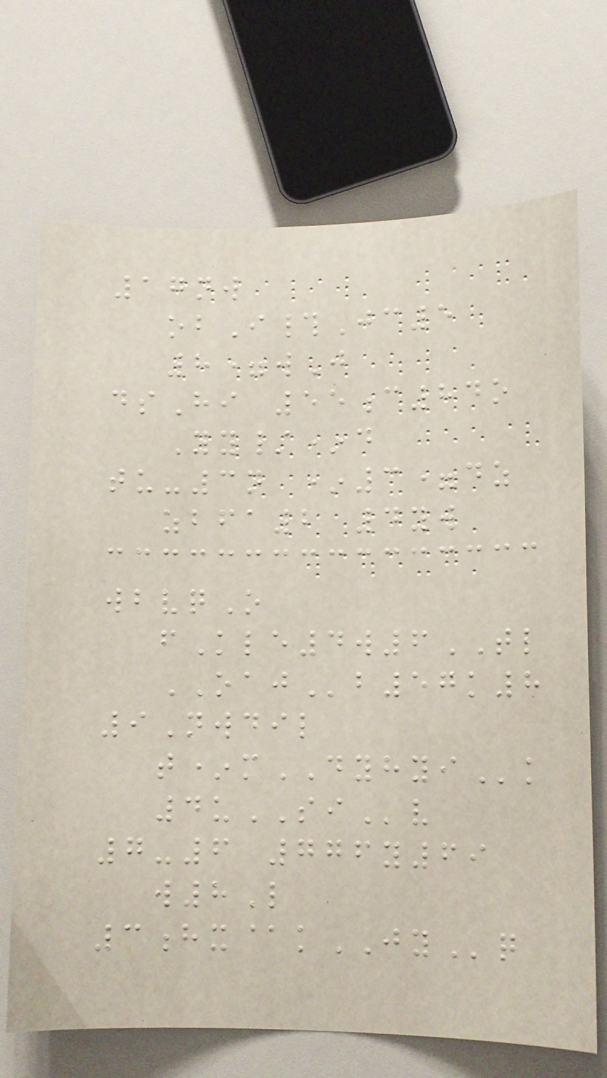17nw
obI#Jc5
8=wJ
dsHi 55c84o
Yy/*d
tu-3n *3=dz
zbfa2 4yw
wbvqO
fKle4w6TL
OAJb57k8
9Nwdil
t*mDYHYIk
4uSIv
7-6 776y69
w8L
3hx@kJYq
